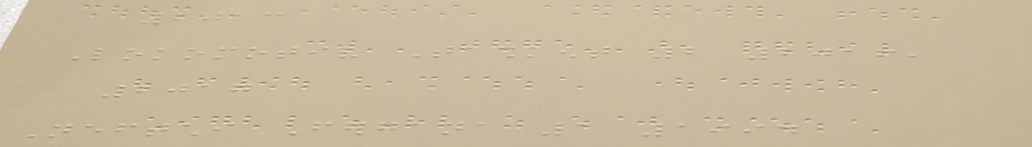2013
Lokomotiv Tashkent 2 2016,
2017
Neftchi Fergana 1 1994
